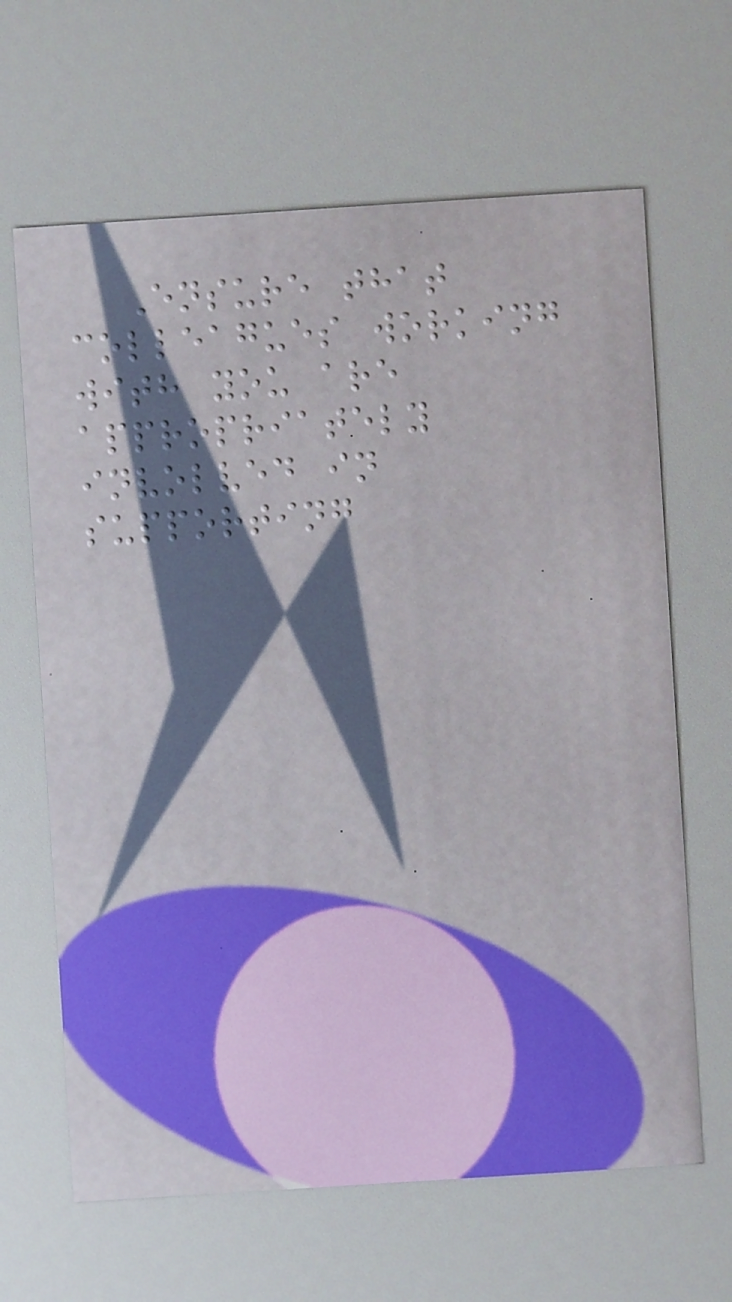Ensure that
colleagues working
with you are
appropriately
involved in
supporting
